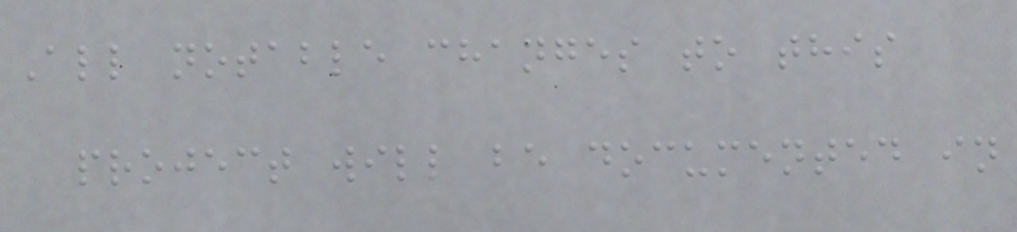All notable changes to this
project will be documented in
